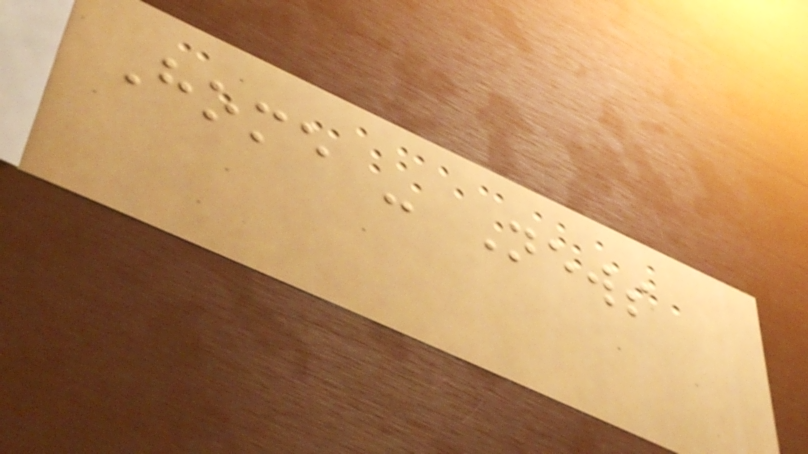Home - News
